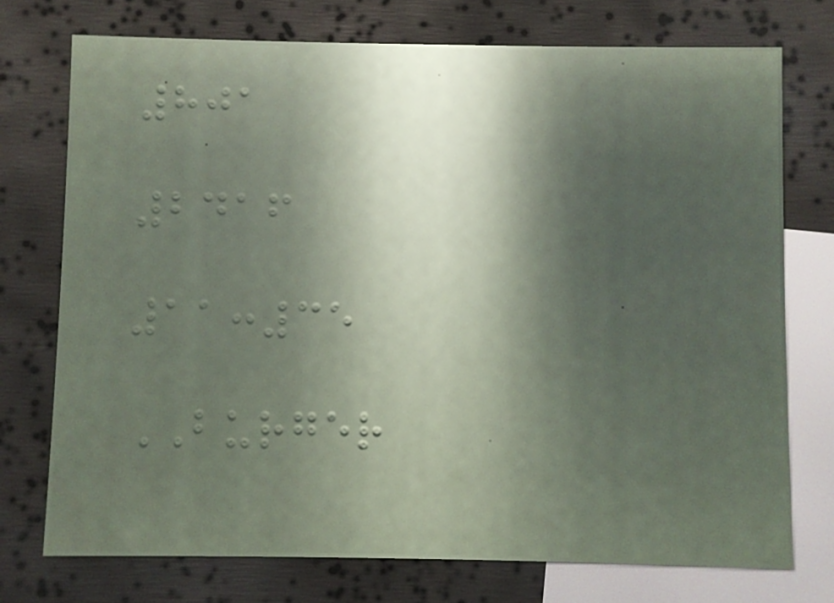801
2416
11:35
BURGER
